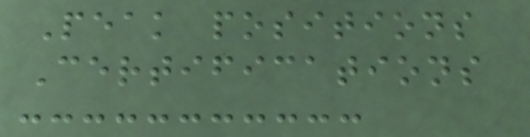Peak positions
Certifications
